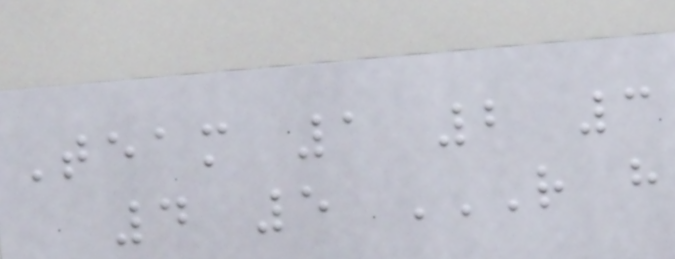Team 1 2 3
4 5 R H
